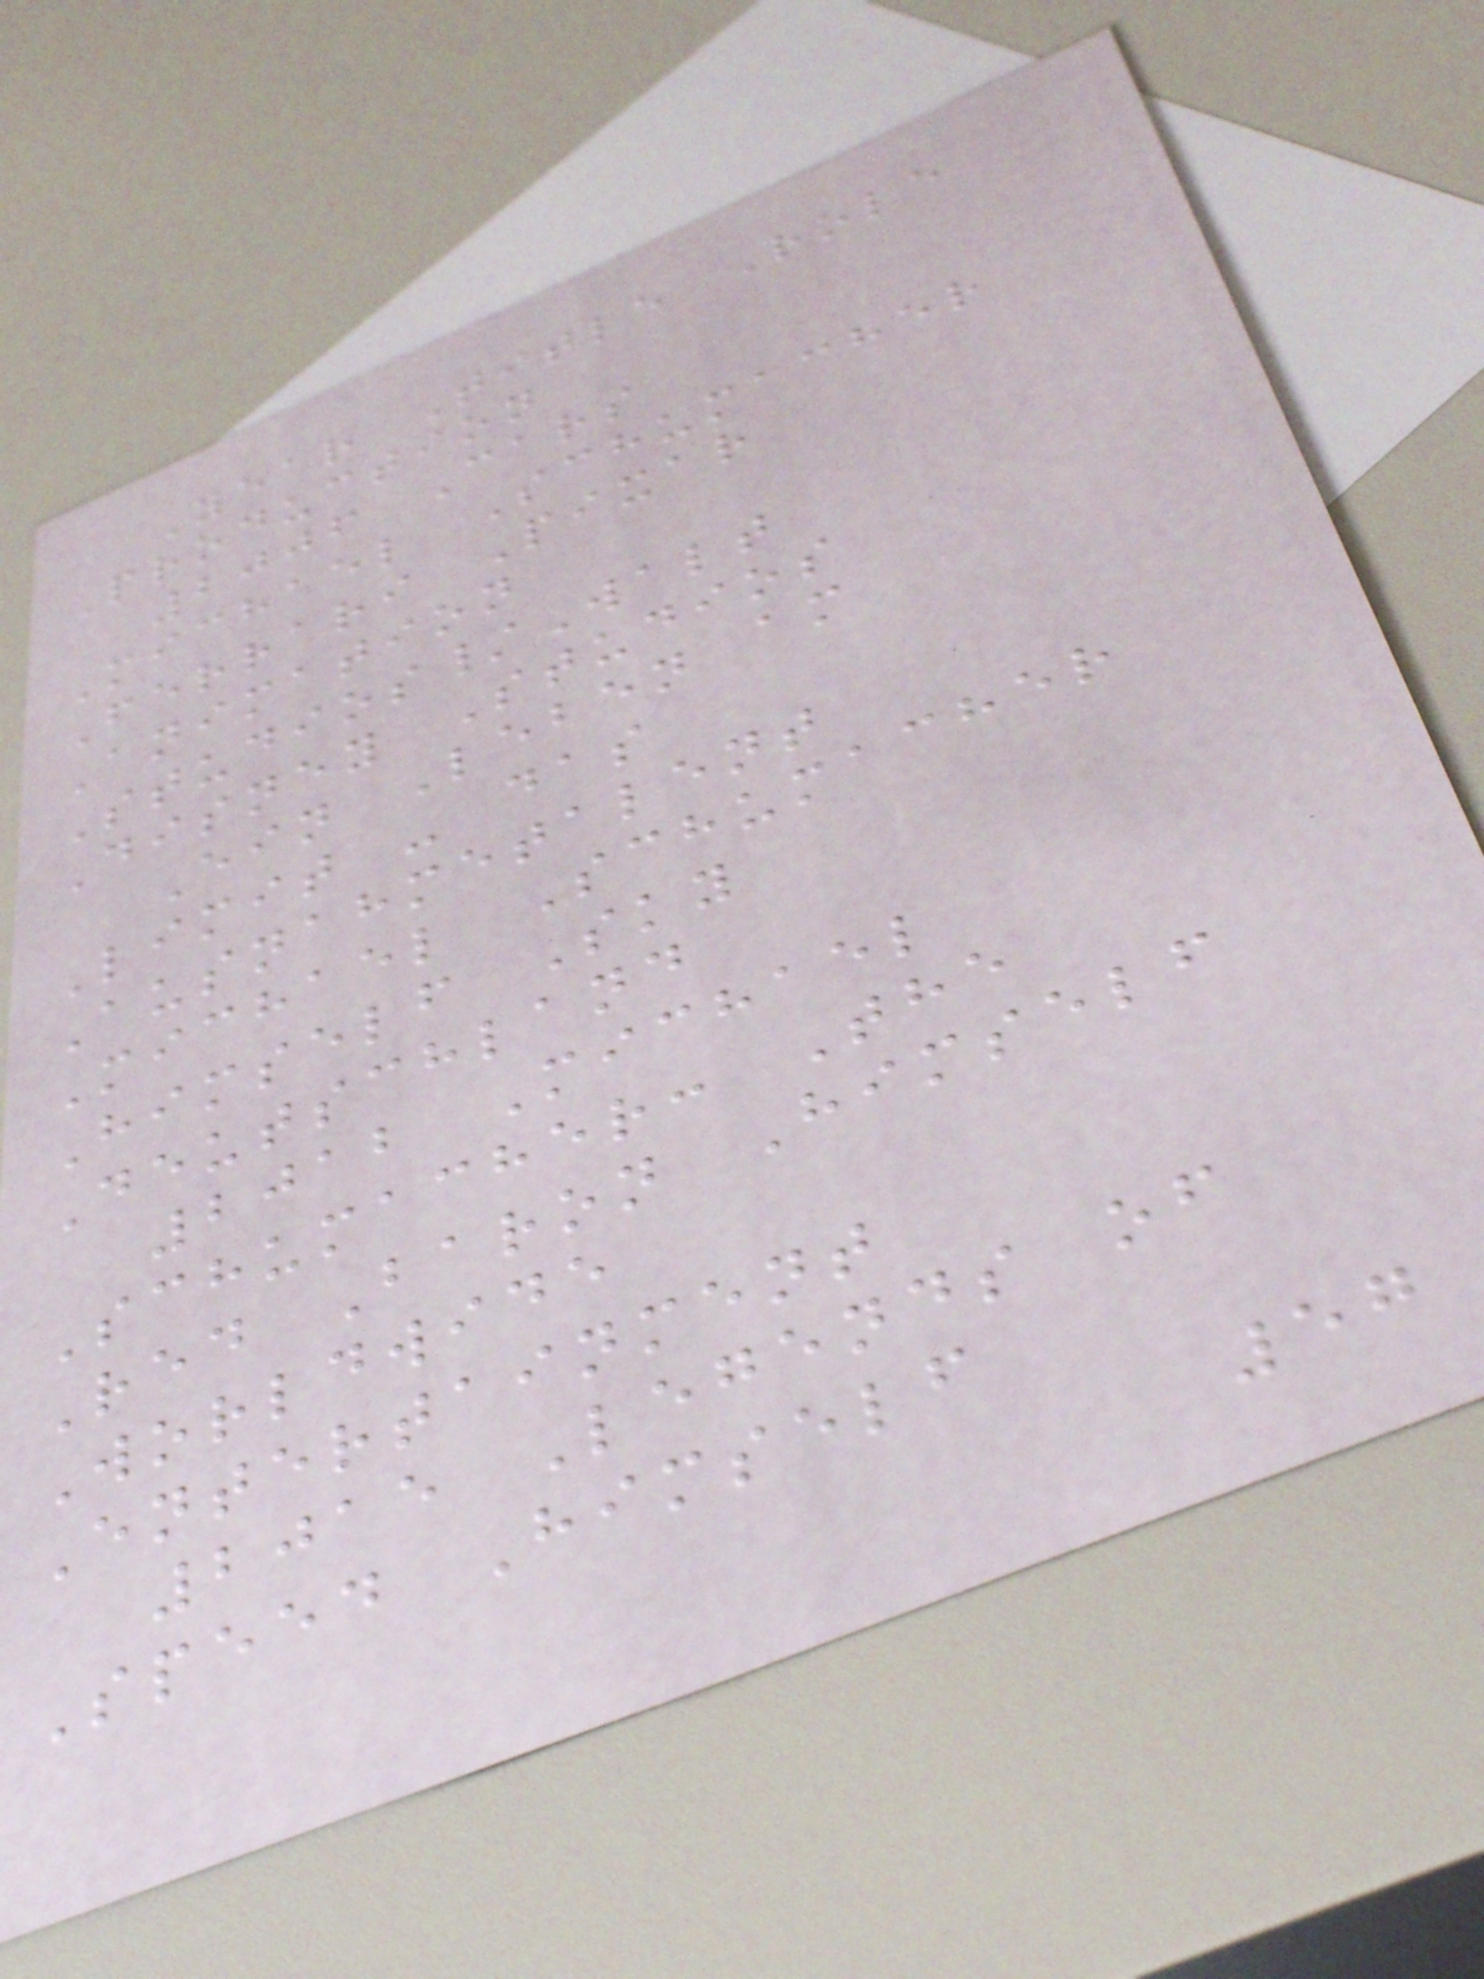Year Title Role
Production
2006 Cars
Michael Schumacher
Ferrari Pixar
Animation
Studios/Walt
Disney Studios
Ein Leben am
Limit - das
Ausnahmetalent
Michael Schumacher
Himself Sky
Deutschland
2012 Michael
Schumacher: The
Red Baron Himself
Worldwide
Entertainment
2015 Legends of
Speed Himself
57
